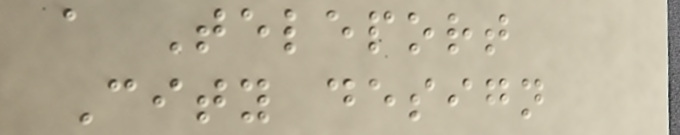a Teleport
City design
